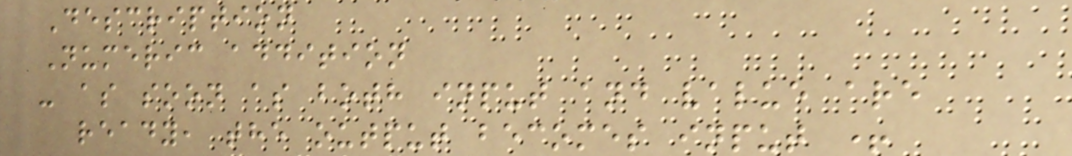Description
Numeric addition
- as soon as both input and value are
ready, the output becomes input +
